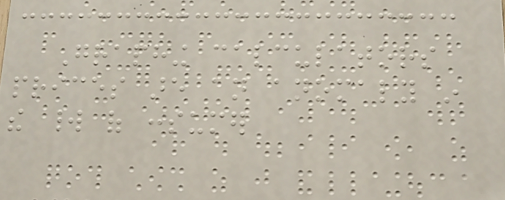Graphing calculators
prices are an anomaly in
the world of consumer
